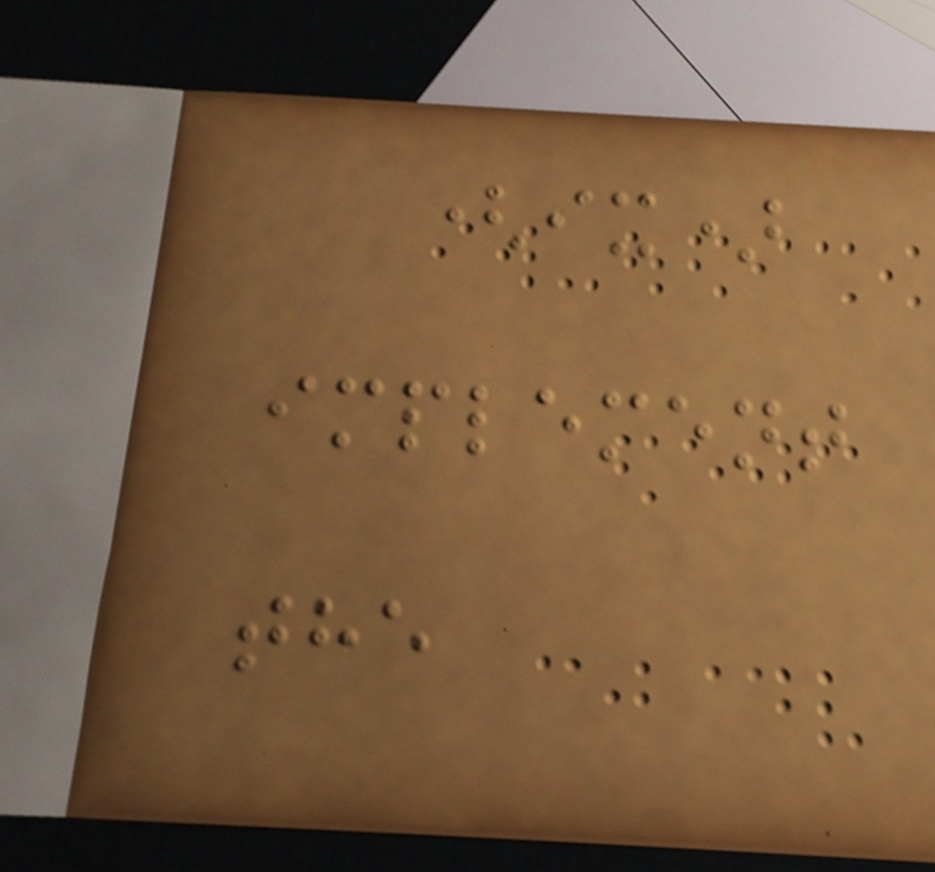(ix)
implement
the
